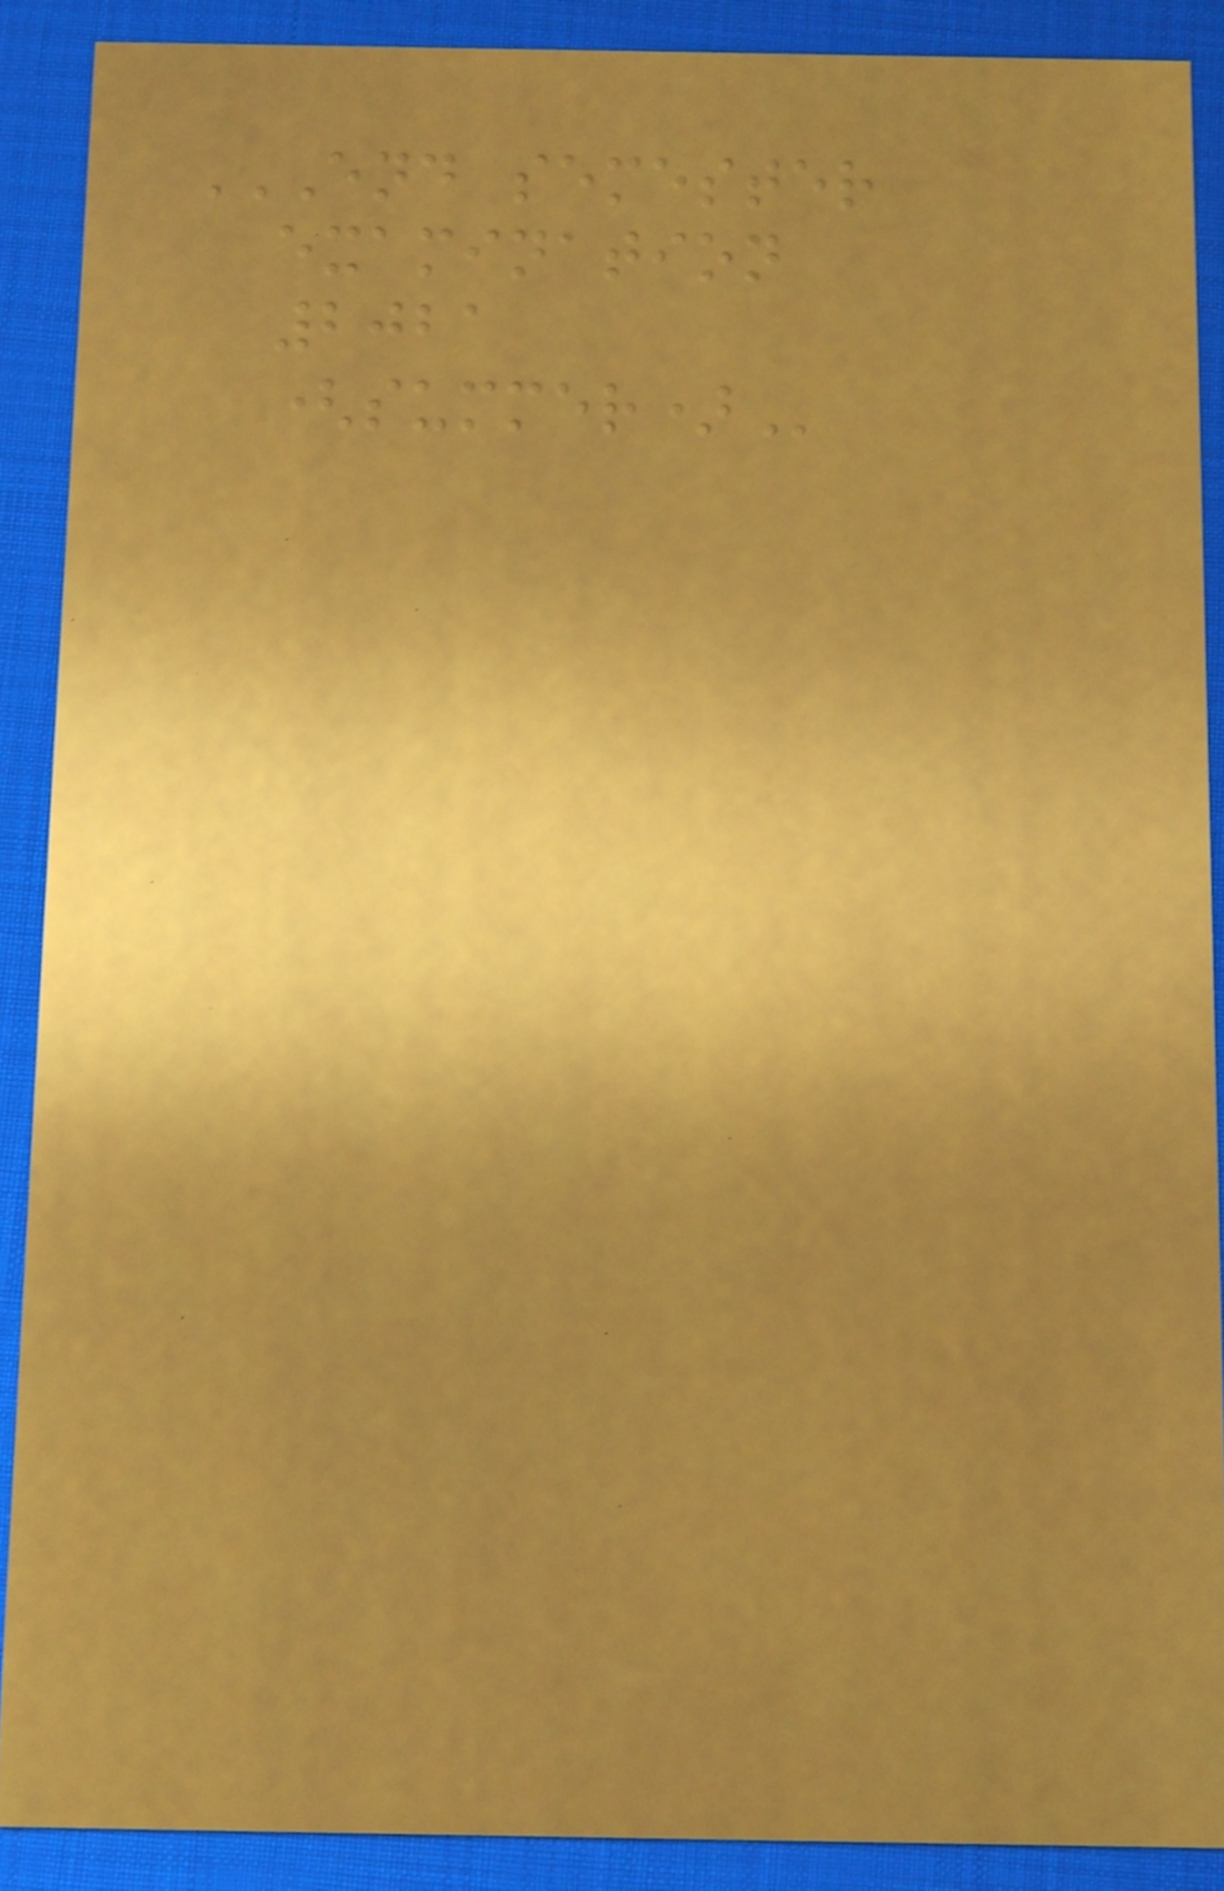END SEMESTER
EXAMINATION
2021
(SUMMER)
